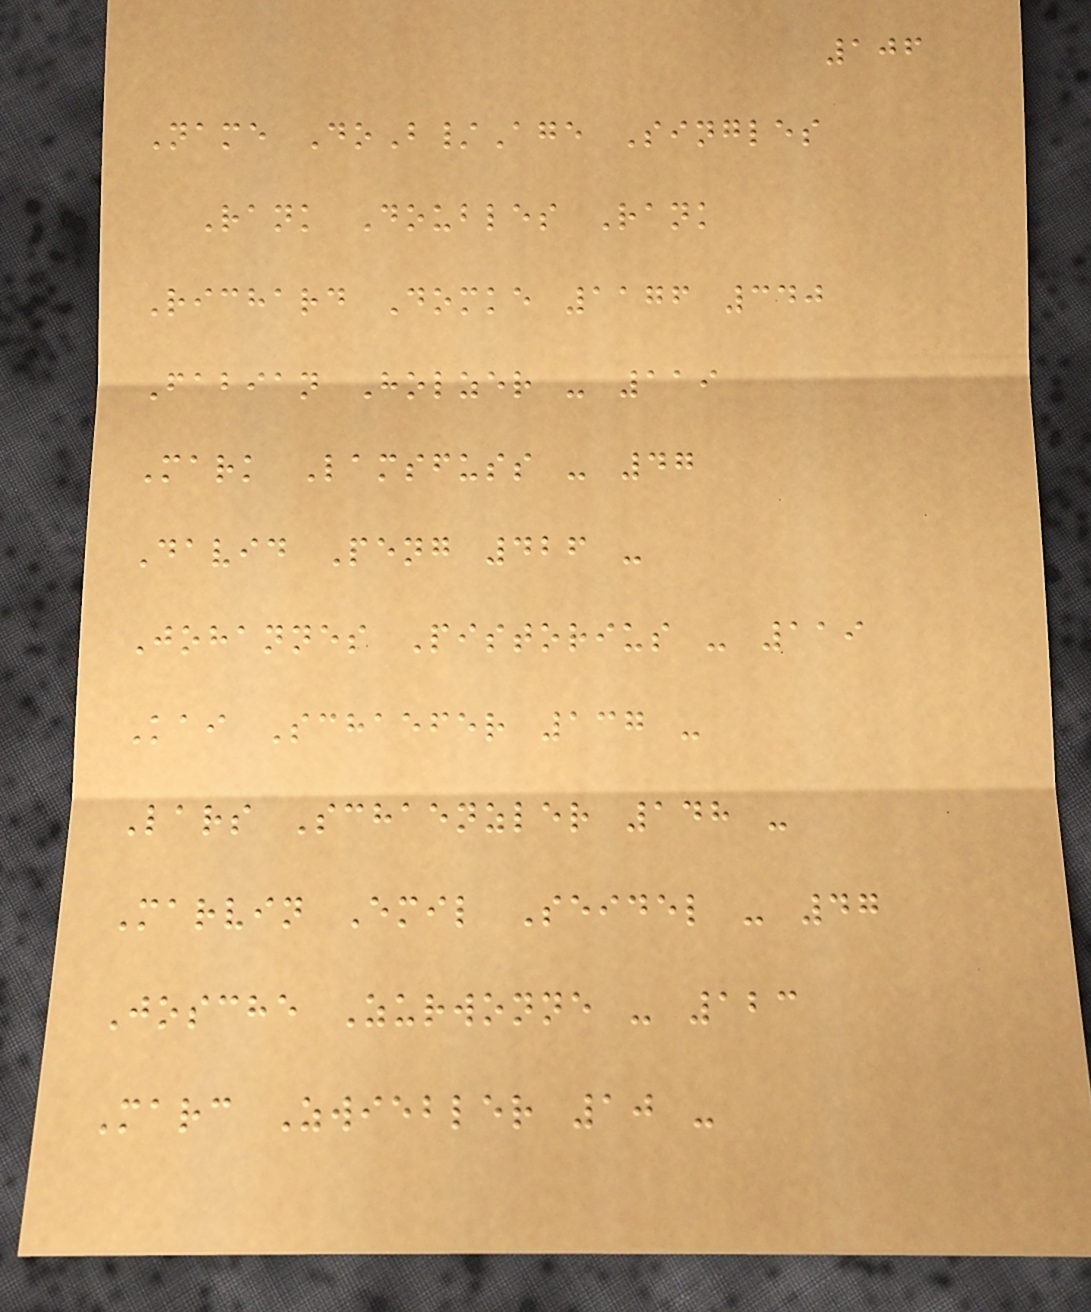106
Name DoB/Age Singles
Rank Doubles Rank
Richard Domke 1176 340
Fabian Holzer - 119
Mark Lamsfuss - 47
David Peng 426 -
Johannes Pistorius - 119
Kai Schaefer 137 -
Lars Schaenzler 148 -
Marvin Emil Seidel - 47
Josche Zurwonne - 123
Marc Zwiebler 10 -
